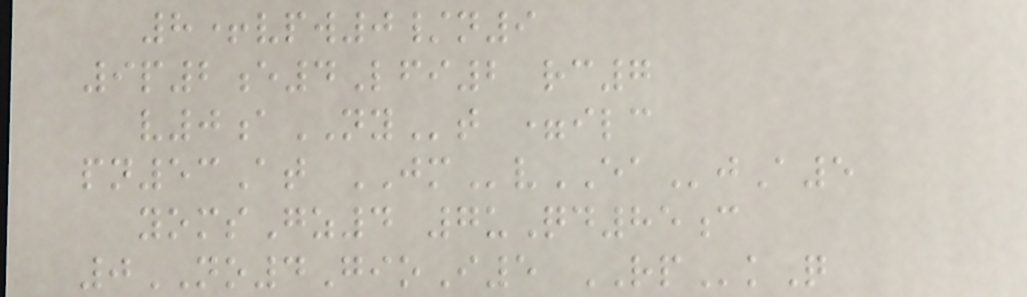8+vpw0/n9
9p2e4Lfi2 rc7
v0aNYt =ilc
pn53At JMvEAjA5
yomsGz4 7uQd85c
0NO4GioI5 RPkQ
